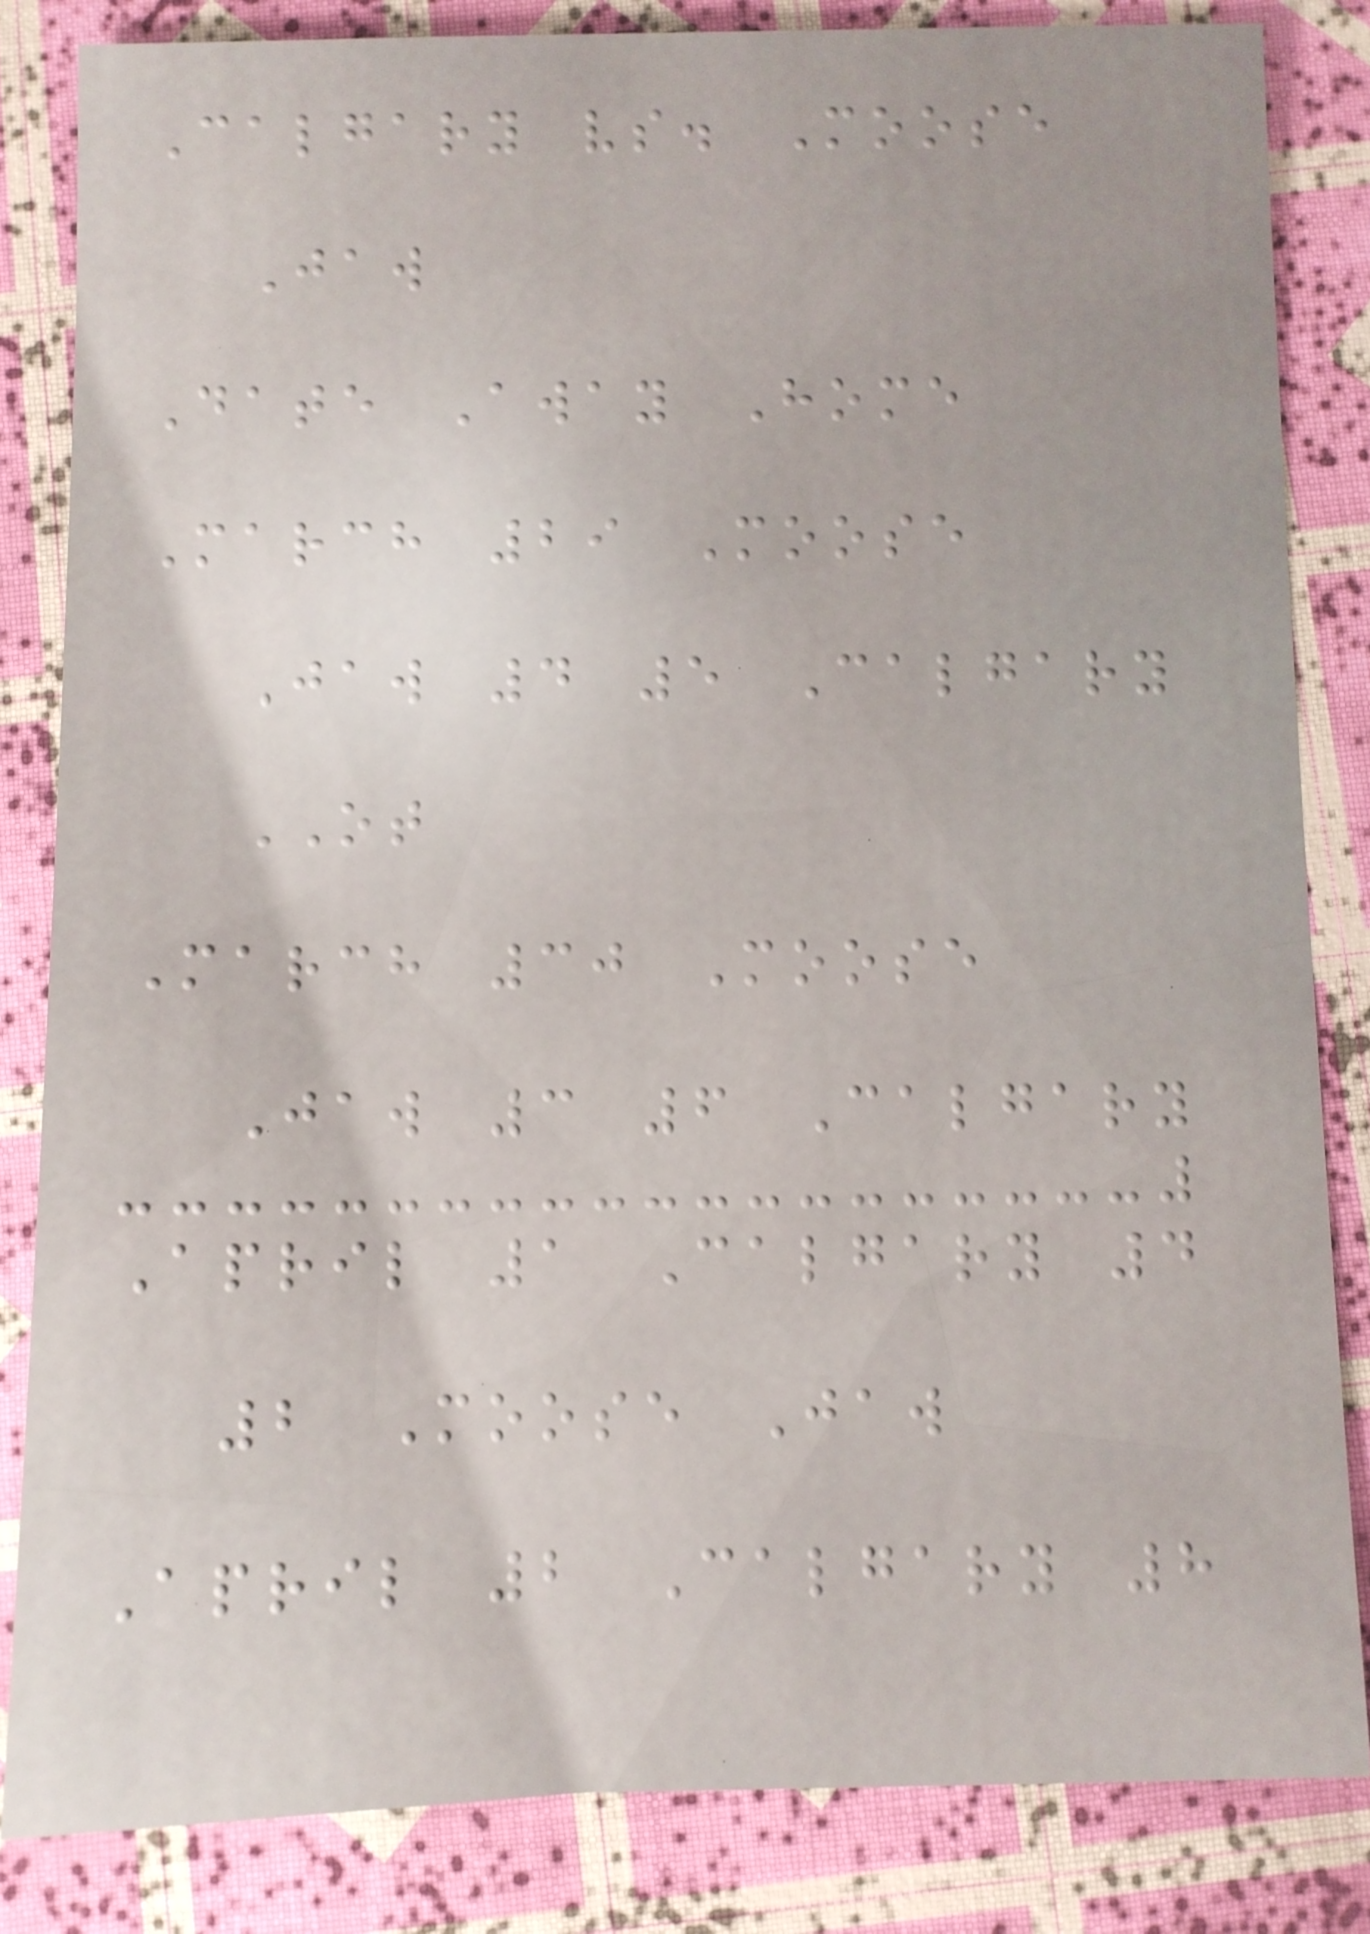Calgary vs. Moose
Jaw
Date Away Home
March 29 Moose
Jaw 4 5 Calgary
OT
March 30 Moose
Jaw 3 6 Calgary
April 1 Calgary 4
2 Moose Jaw
April 2 Calgary 8
